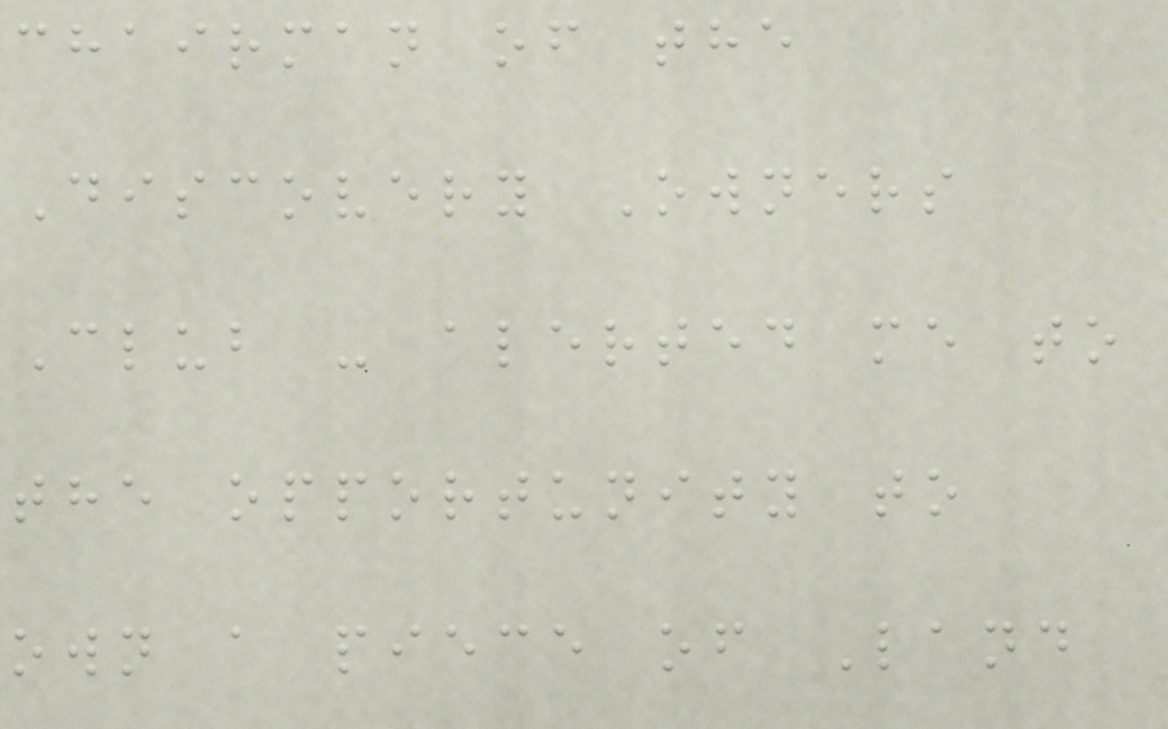chairman of the
Discovery Owners
Club - alerted me to
the opportunity to
own a piece of Land
